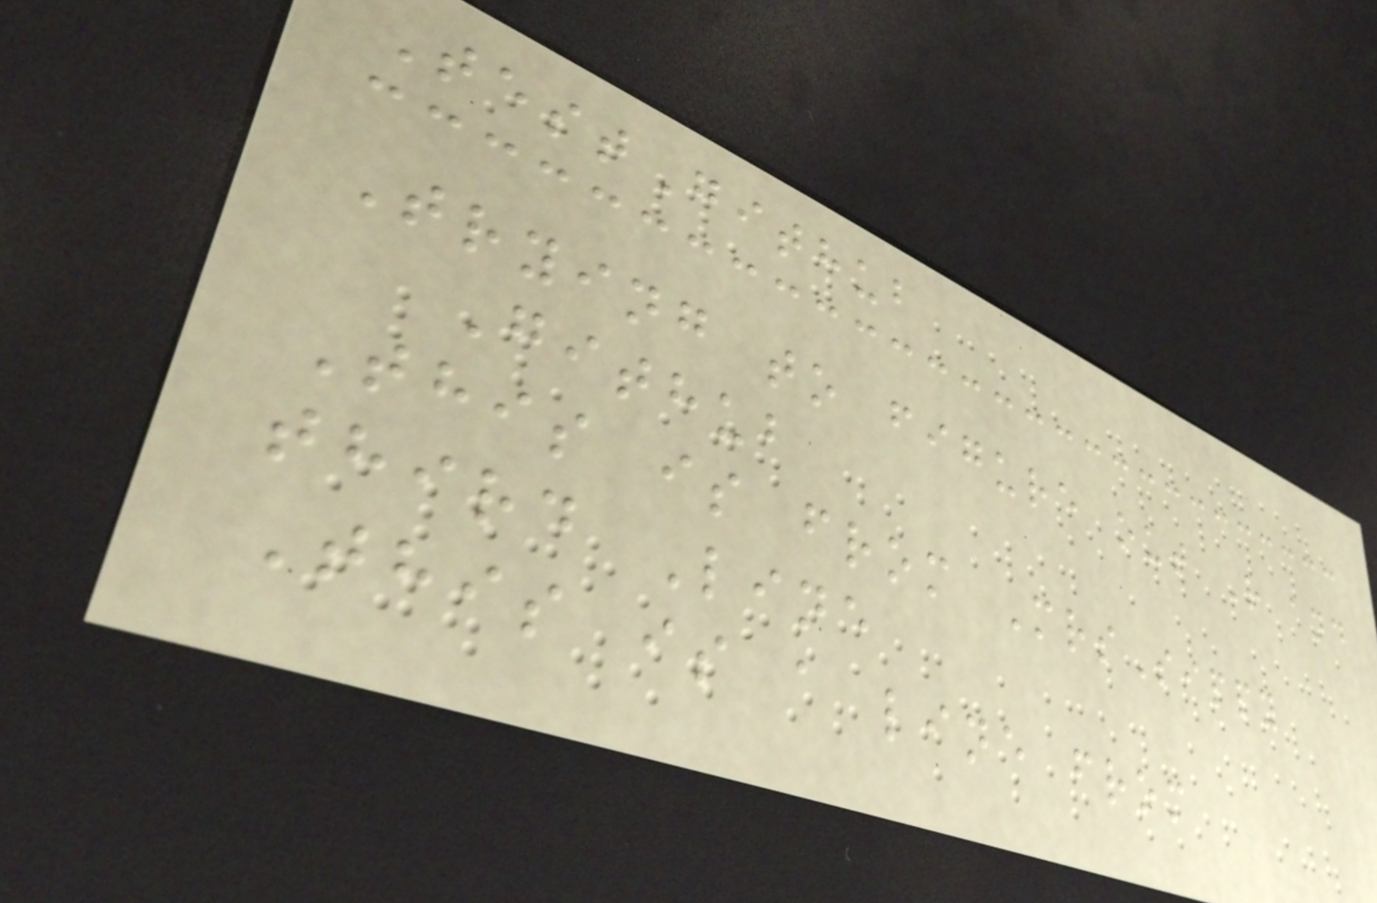TestGithub
Trying to figure out R and
Github
This is from MrsSippy
third Line
This is a line from
